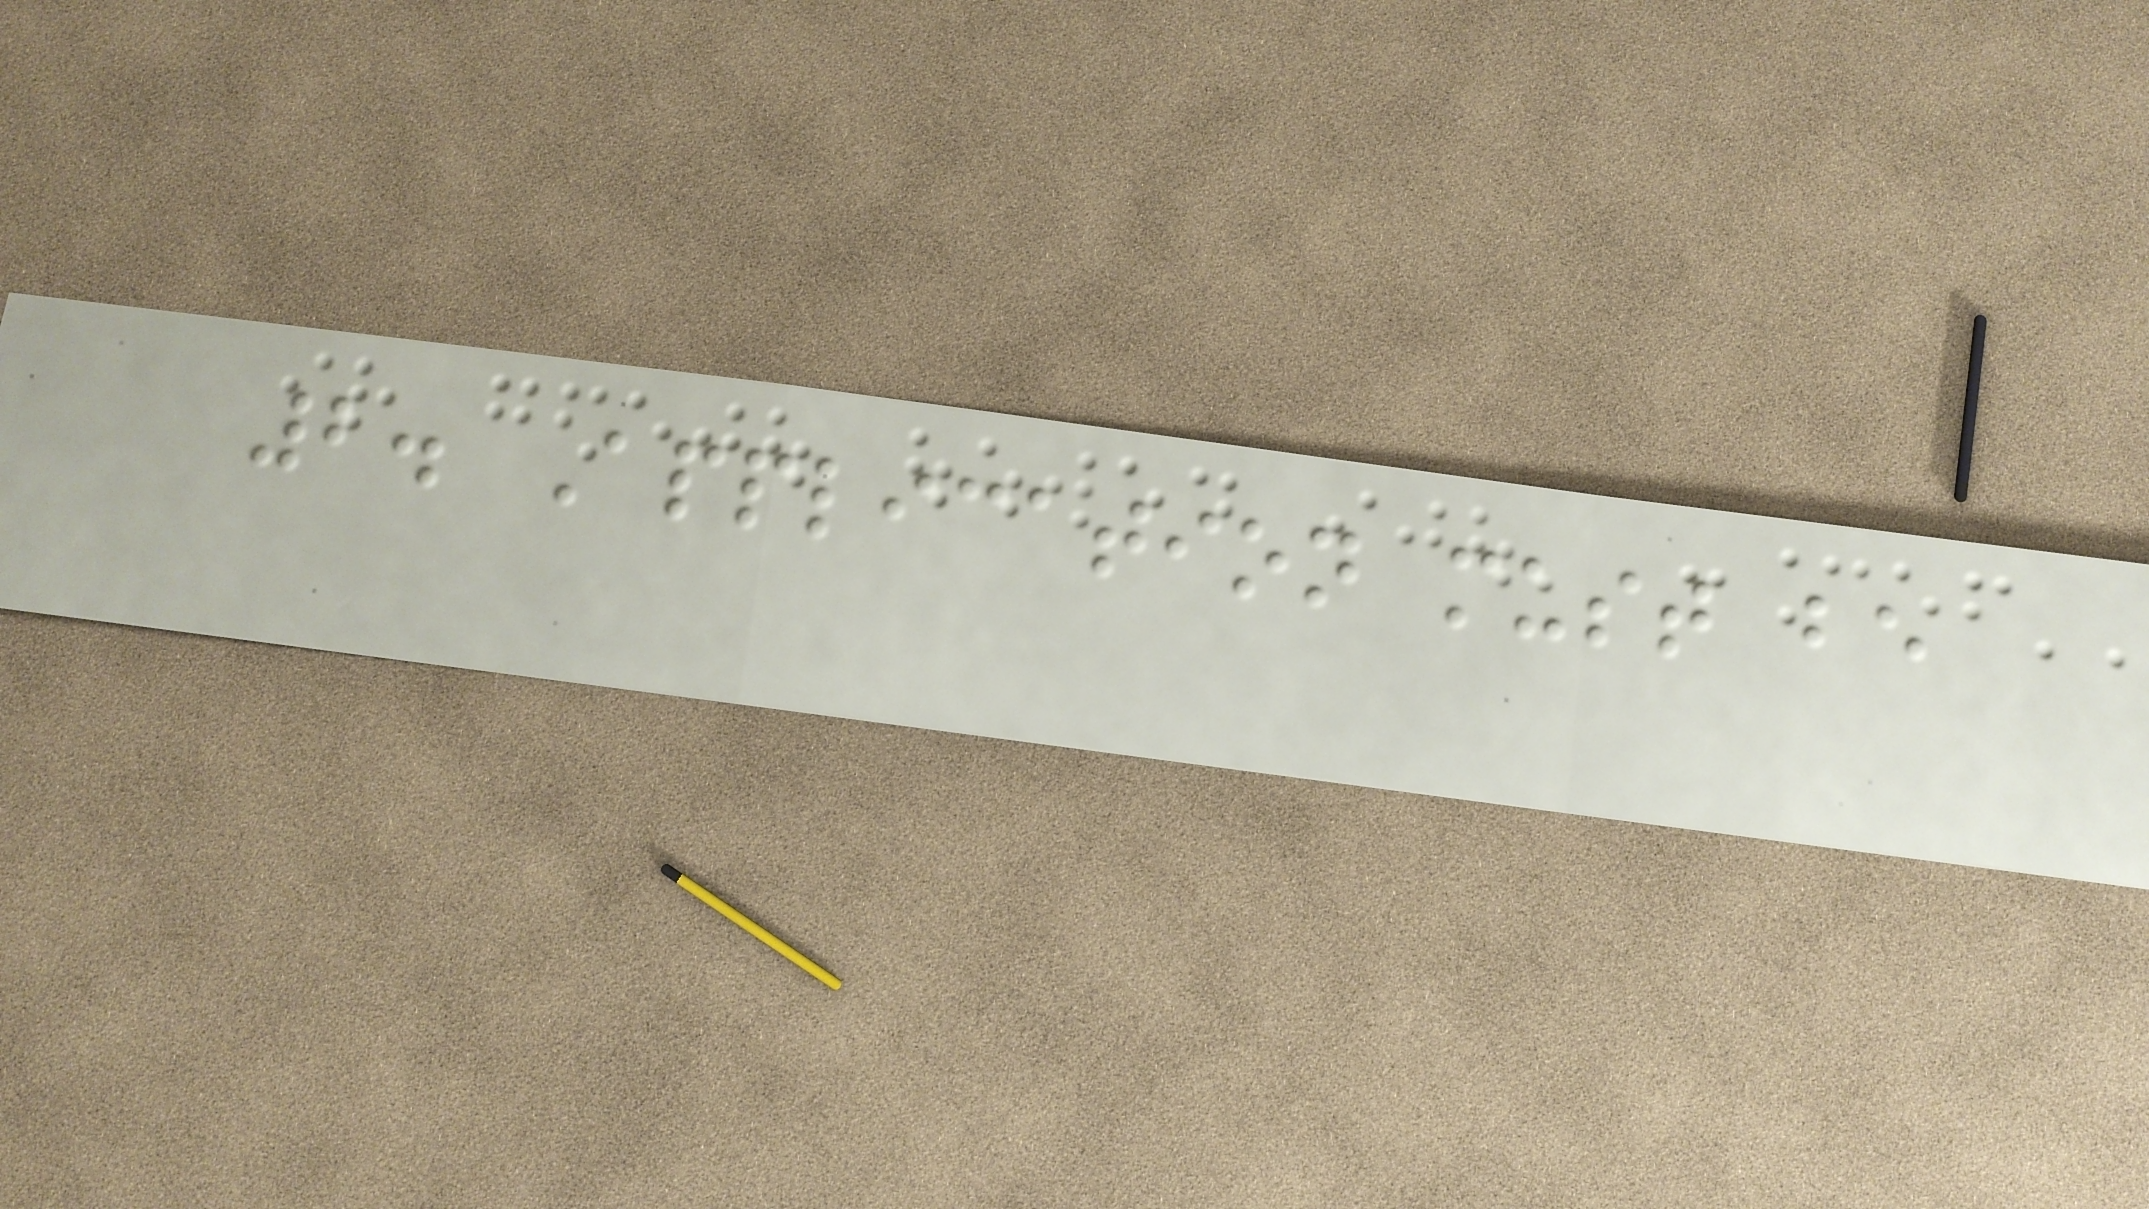2. Application must be
